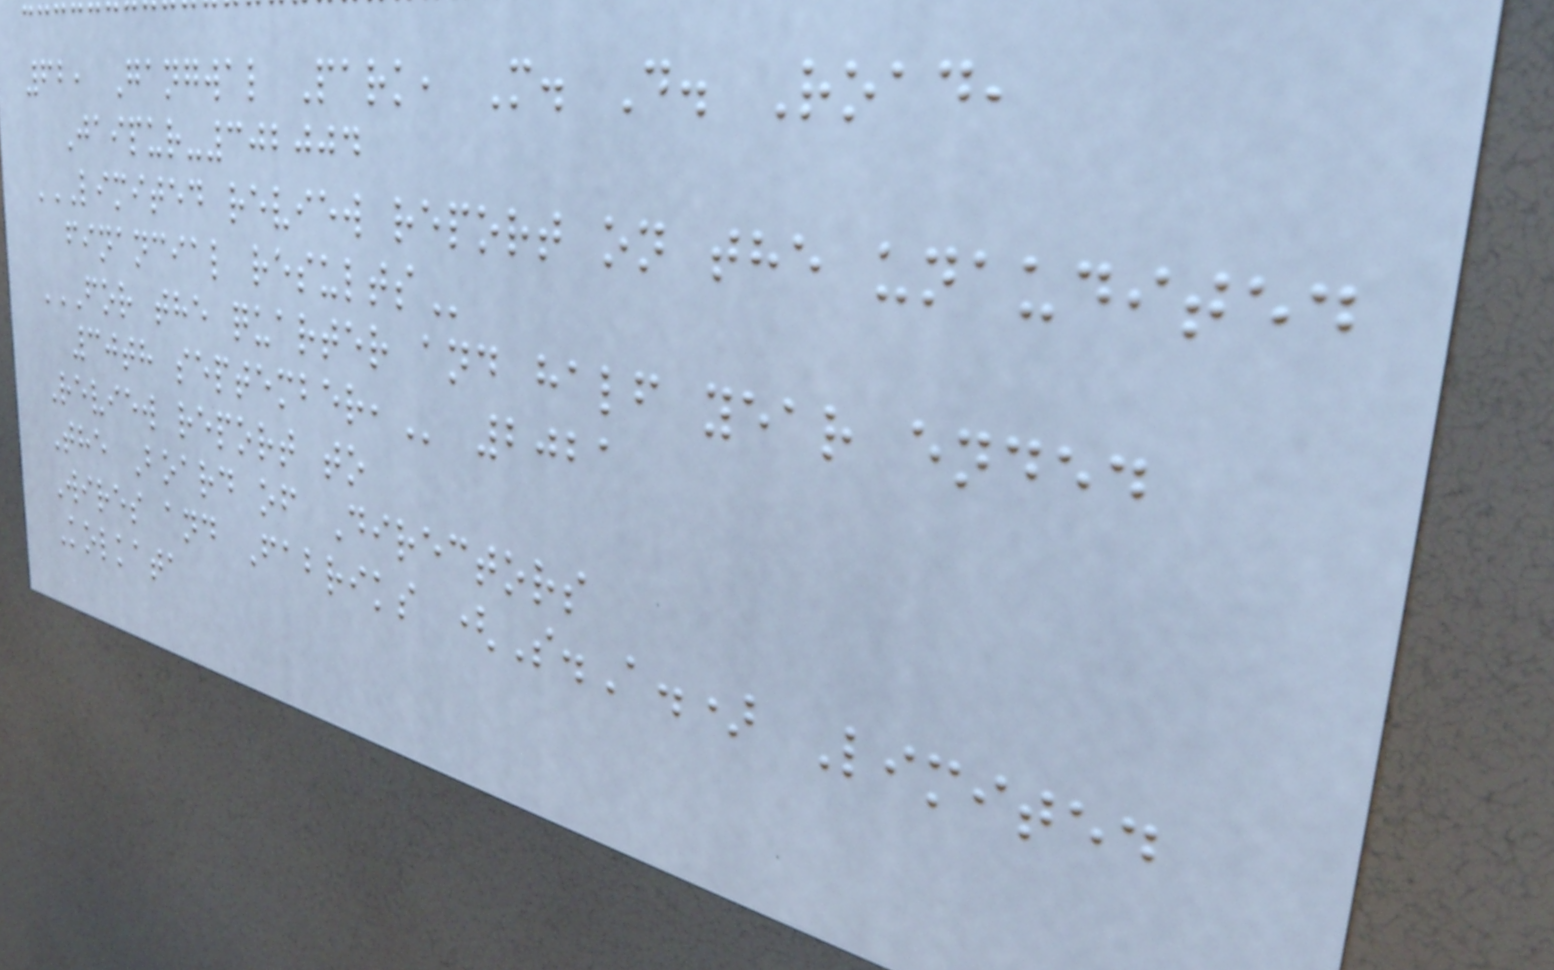62, Gangwal Park, M. D. Road,
Jaipur-302004
LIMITED REVIEW REPORT ON THE UNAUDITED
FINANCIAL RESULTS
FOR THE QUARTER AND HALF YEAR ENDED
30TH SEPTEMBER, 2021
Review report to
The Board of Directors
Wires and Fabriks (S.A.) Limited
Kolkata
